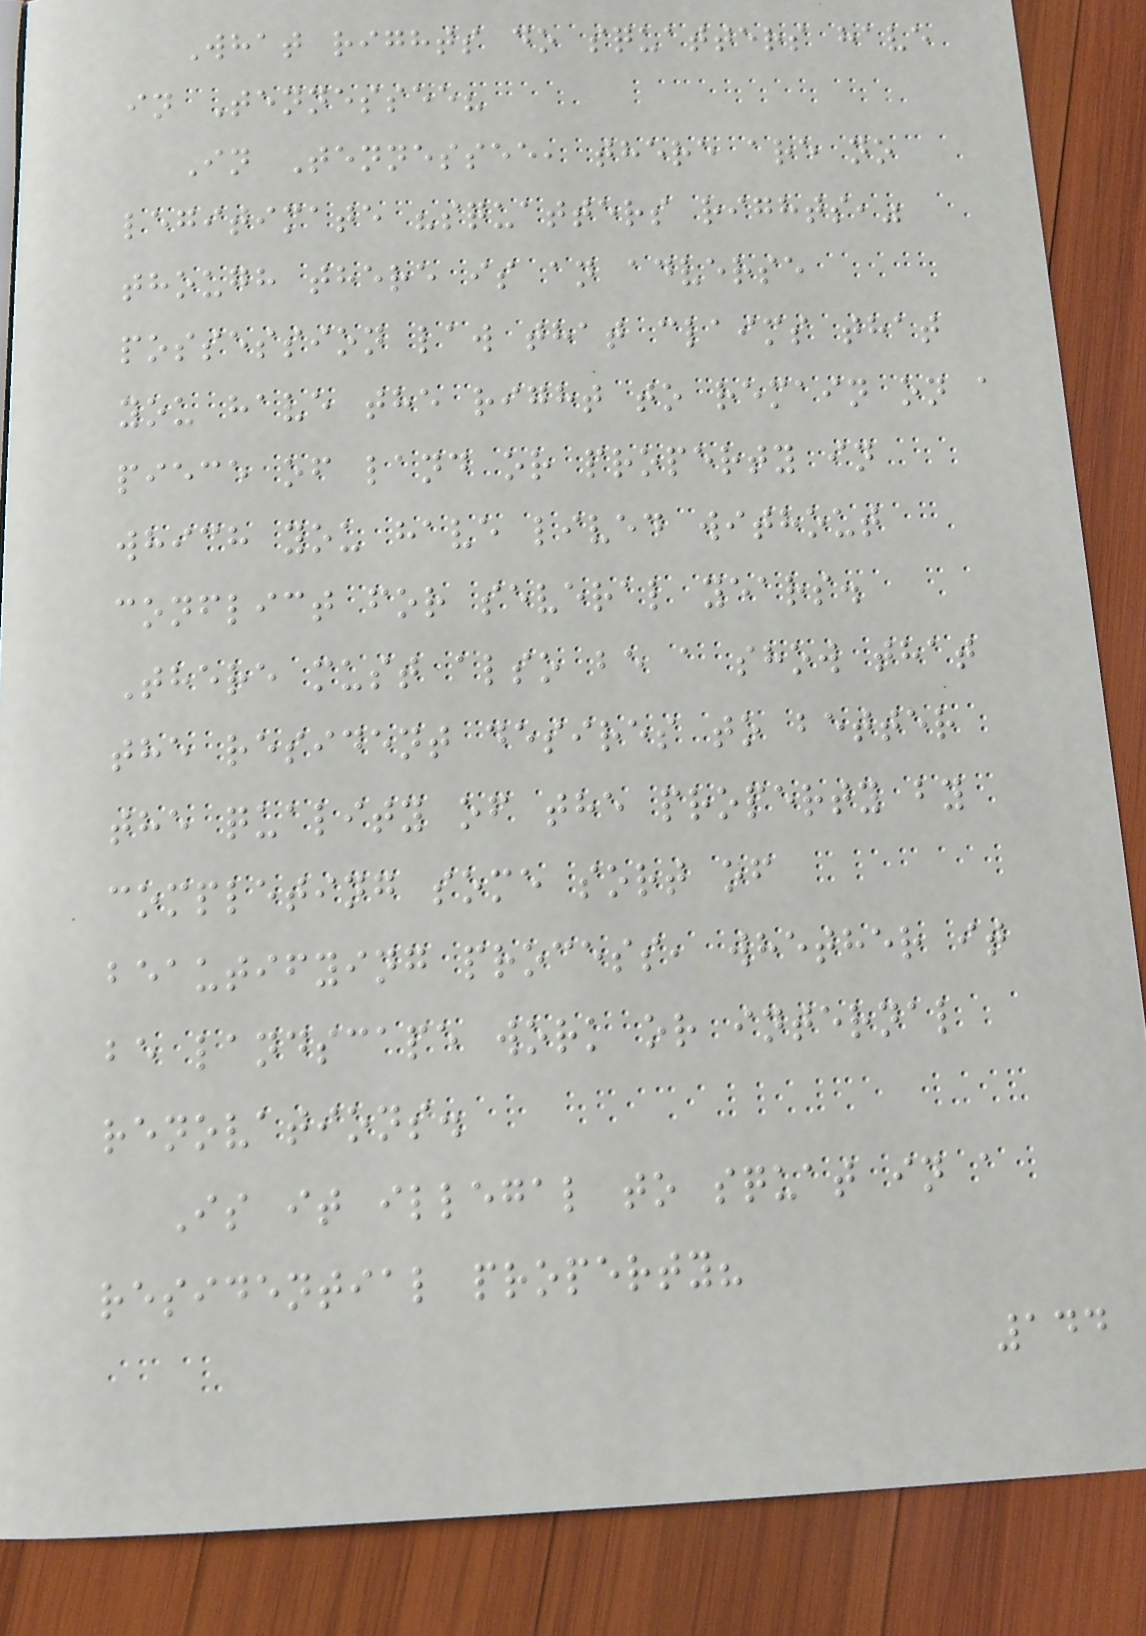What rights do squatters have
in Tennessee?
In Tennessee, there are no
legitimate "squatters rights,"
though there is an adverse
possession law that claims that
you have the right to remain on a
piece of land or property in
which you have lived without
conflict for several years.
There must also be a show that
the resident desires to better
the quality of the property by
completing some sort of
beautifying process, whether it
be landscape work or internal
renovations.
Is it illegal to squat in a
residential property?
144
